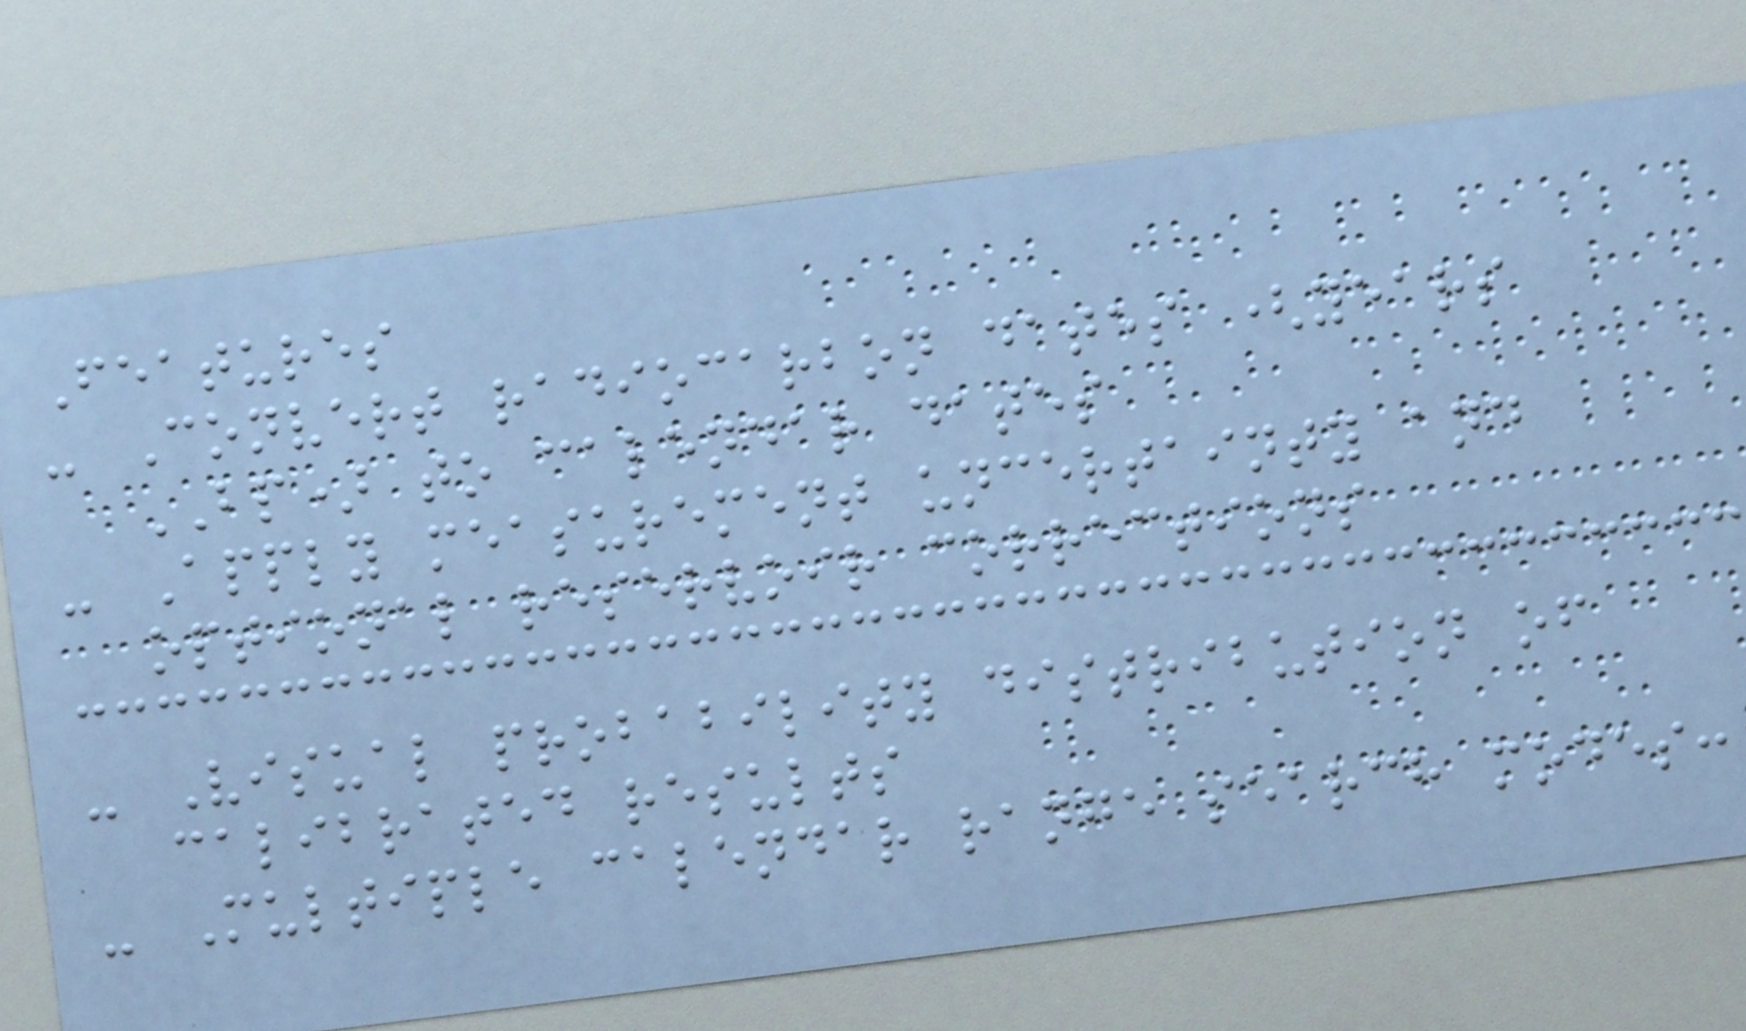Features
- Convert radiocarbon dates (years
BP) to calendar dates
- Apply measurement uncertainty and
optional reservoir corrections
- Visual probability distribution of
calibrated results
- Multiple calendar range search modes:
